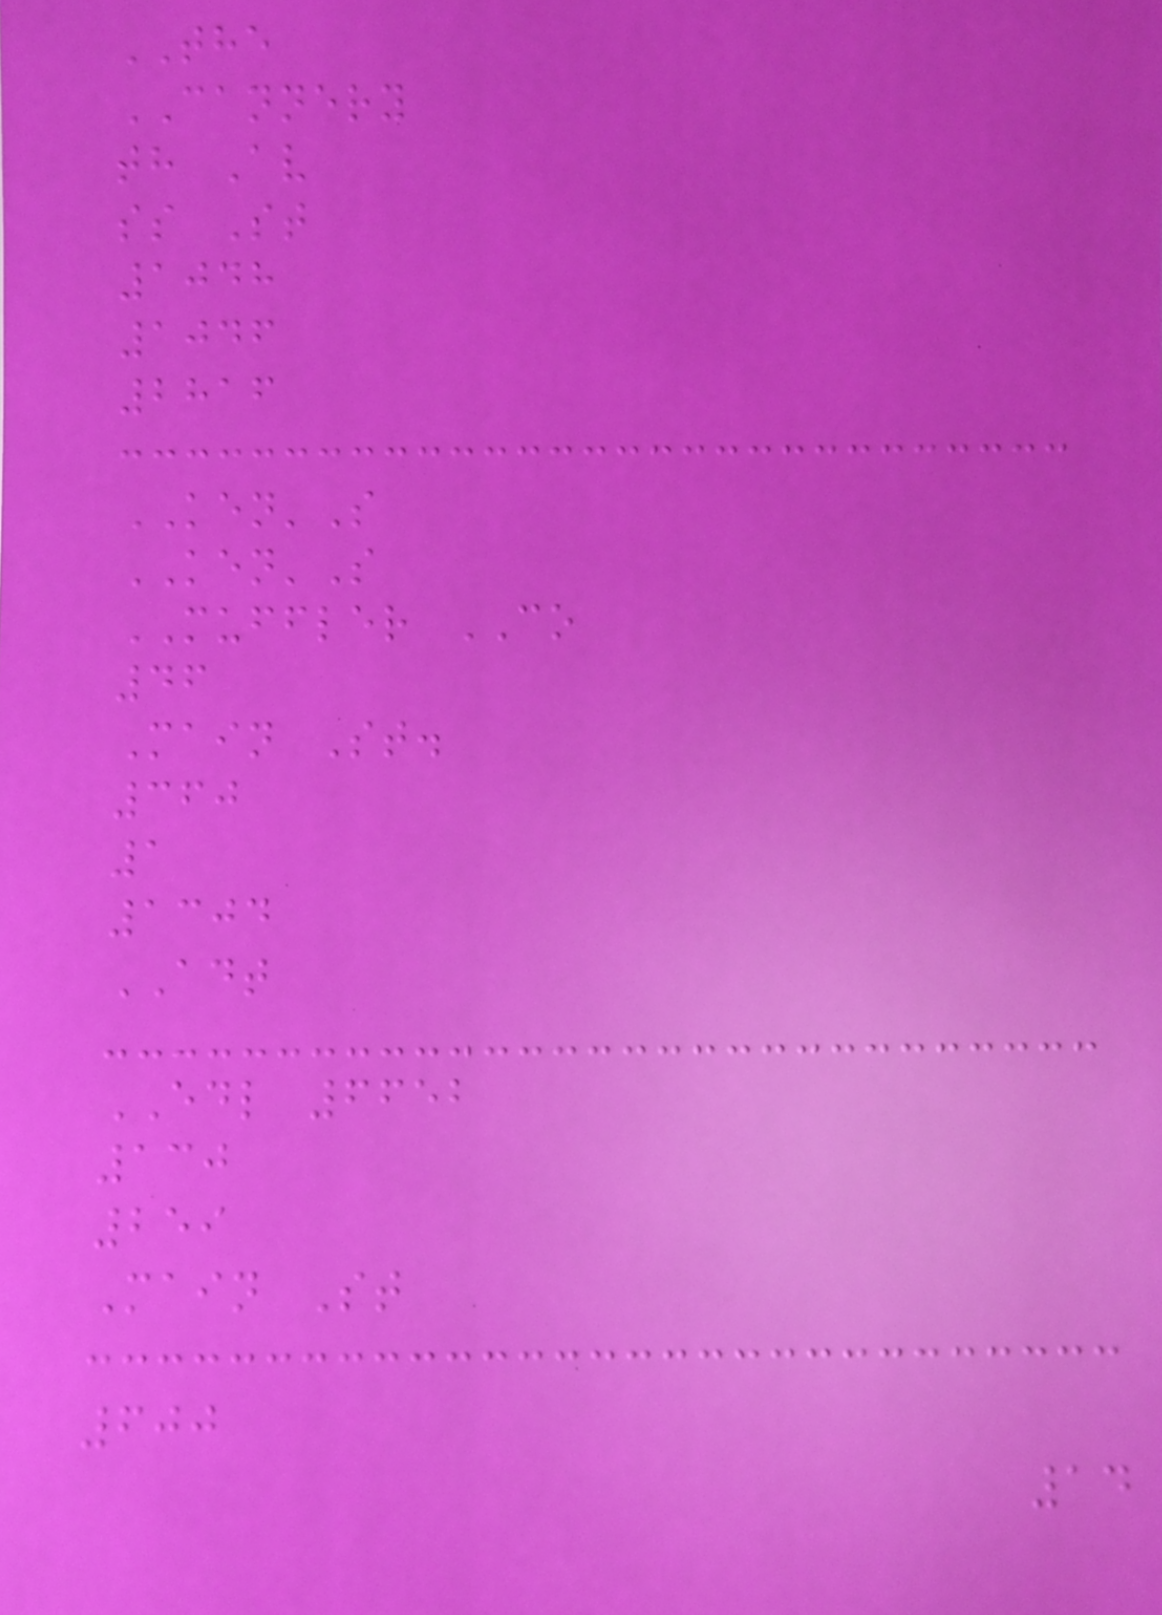THE
CANNERY
th Av
ss St
1048
1046
2816
KEN'S
KEN'S
MUFFLER CO
46
Main St.
360
1
1304
ADT
EDL 6652
130
259
Main St
600
14
